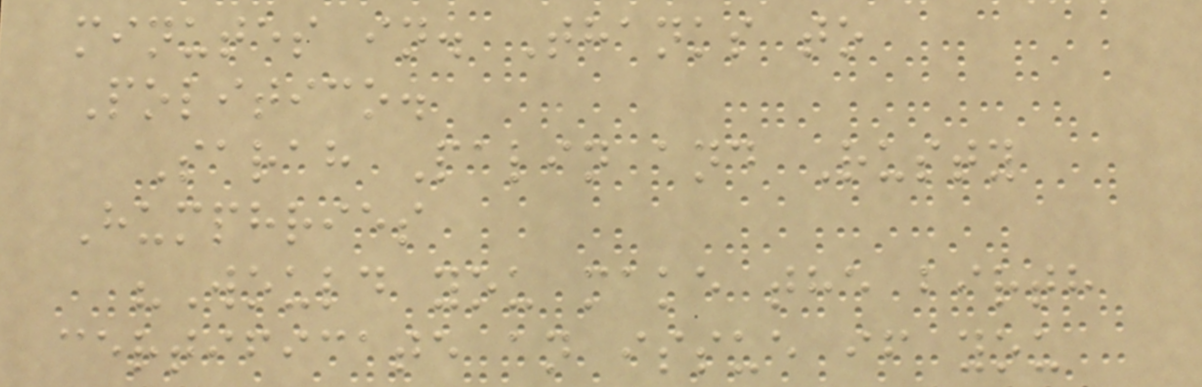minutes in. Thanks to
Politico.
Sarah Palin and Rusty
Humphries
"Would you make the birth
certificate an issue if you
